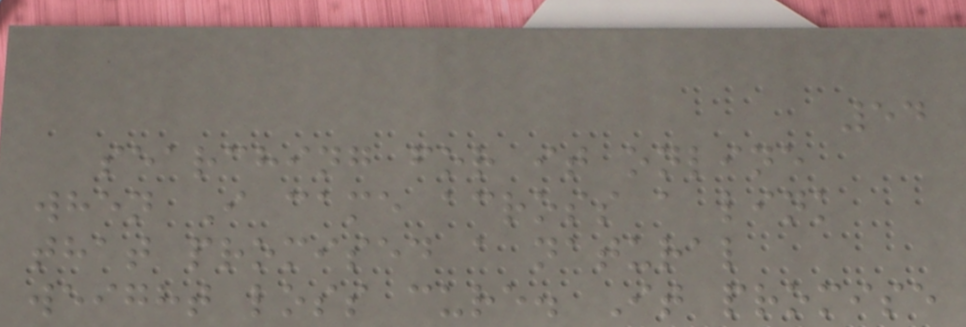54
searching for it online
when I came across a link
that promised a natural
weight loss cure. It promise
